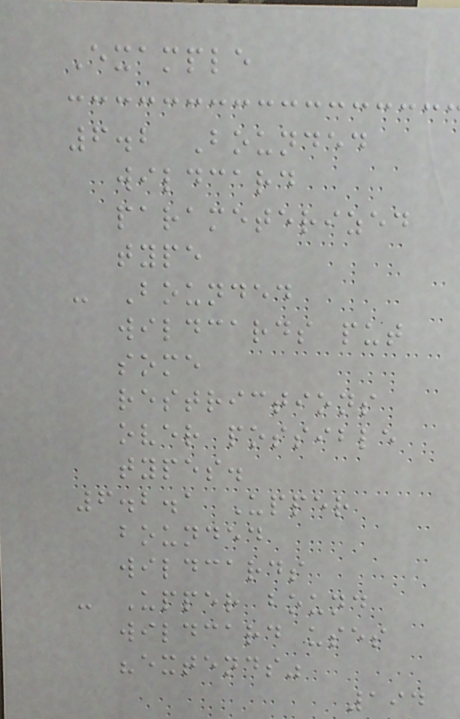Example
6.2 Bounded
wildcard
parameterized
type
- Bounded
wildcards put
some
restrictions
over possible
types.
6.2.1 Upper
bounded
wildcards
- Upper bound
wildcard uses
"extends"
194
